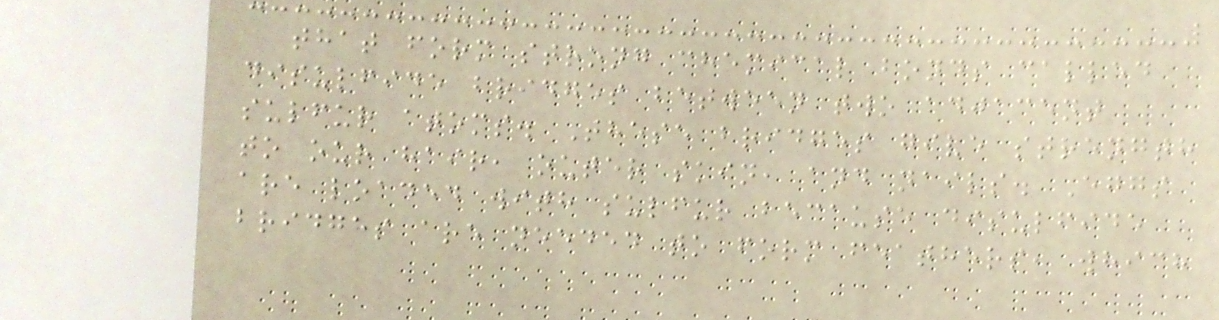that form strong chemical bonds called
disulfide bridges between two adjacent
sulfur atoms. These bridges give strength
to our hair, outer skin, and nails. Eggs
are loaded with sulfur because disulfide
bridges are needed to form feathers, which
